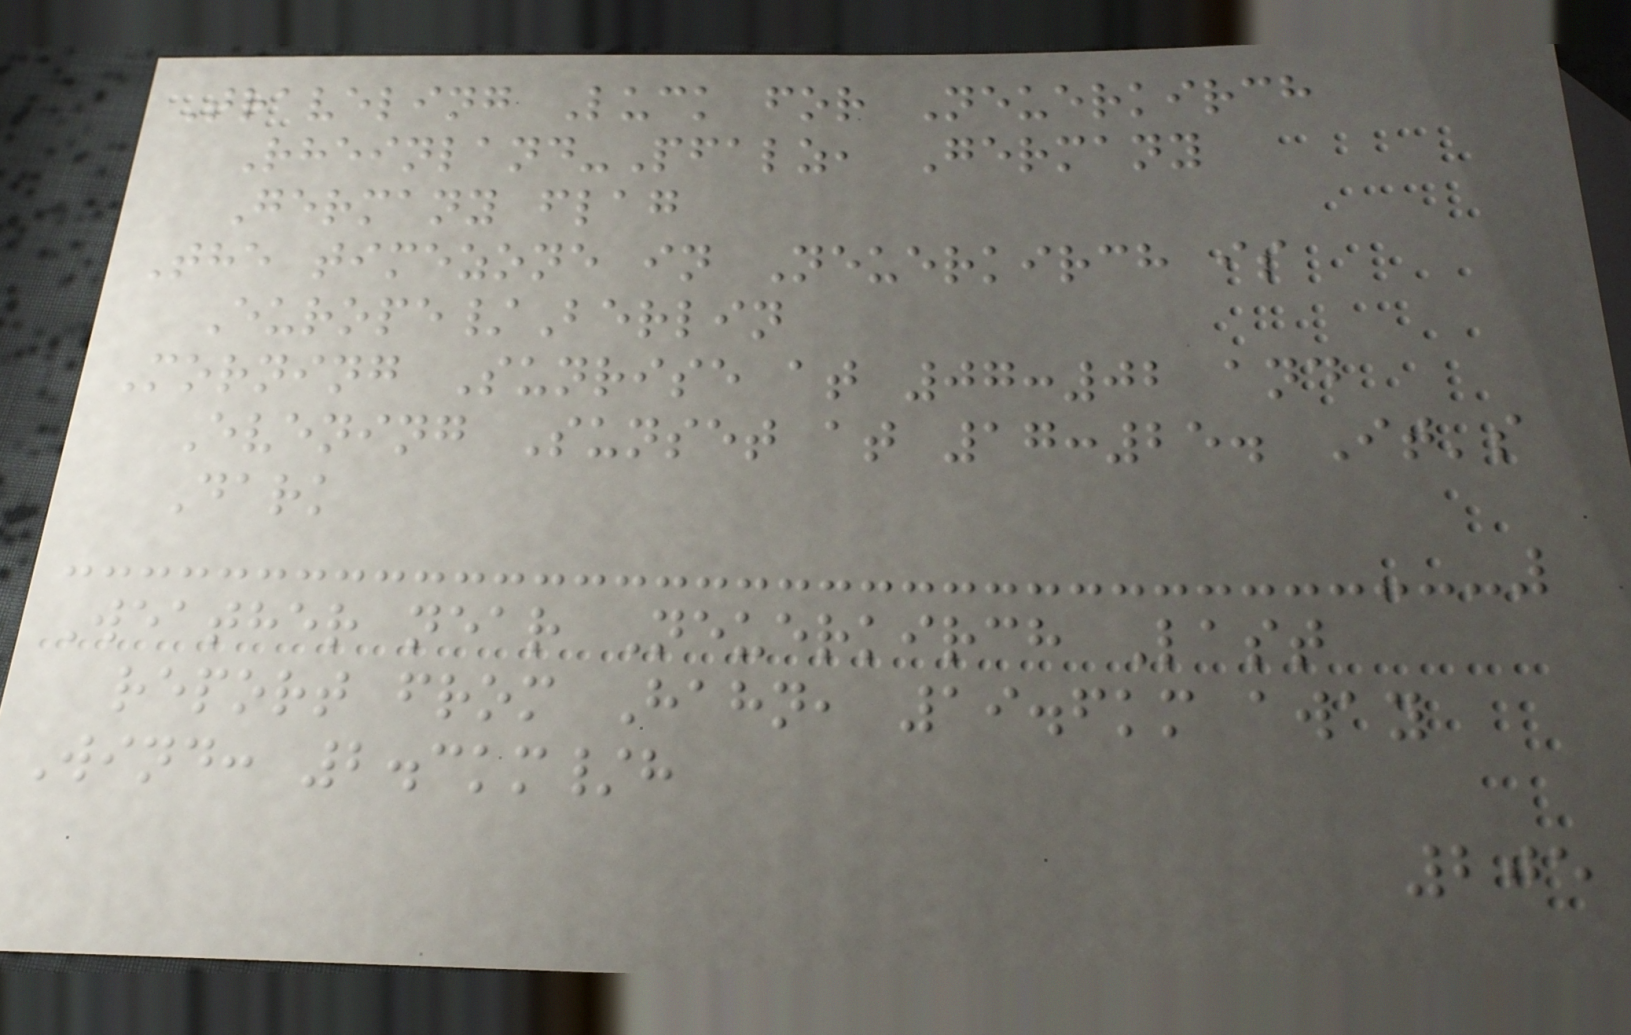Traveling Luck for Neuerkirch
Rheinland-Pfalz, Germany
Germany flag
The timezone in Neuerkirch is
Europe/Berlin
Morning Sunrise at 07:02 and
Evening Sunset at 17:25. It's
Dark
Weather near Neuerkirch Last
report from Hahn, 19.6km away
Wind: 2.3km/h
205
